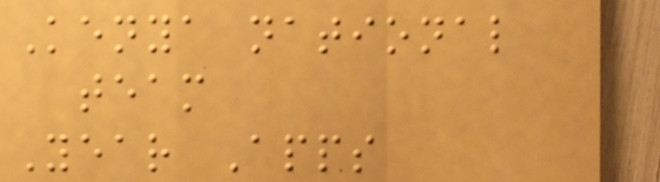Kenya national
team
Year Apps
